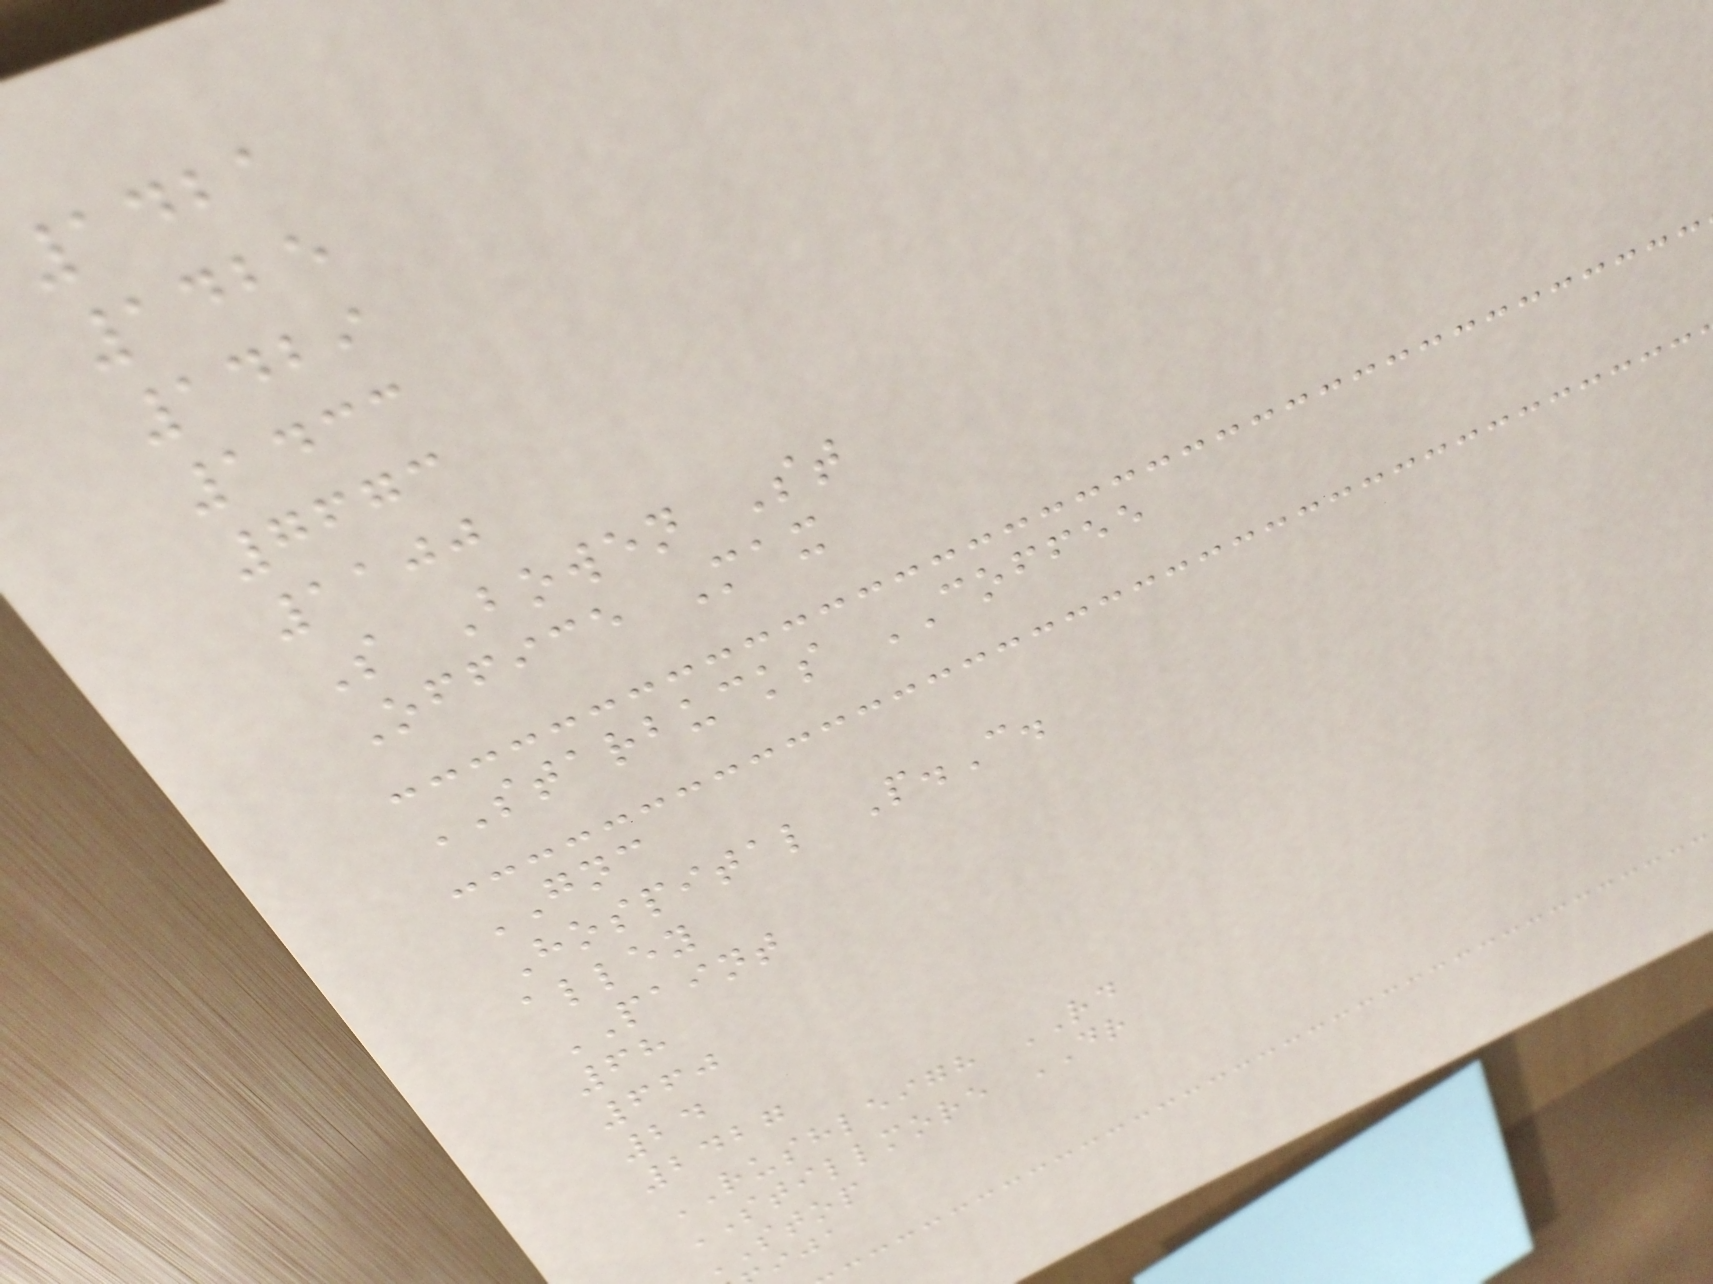1421
1425
1429
1433
7673
1100
S Bowen St
Office Max
STARBUCKS COFFEE
GNC
Hospital P.C.
alley
PAINT
68
660
24
2427
RUSHLEIGH RD
STILLMORE DR
STOP
